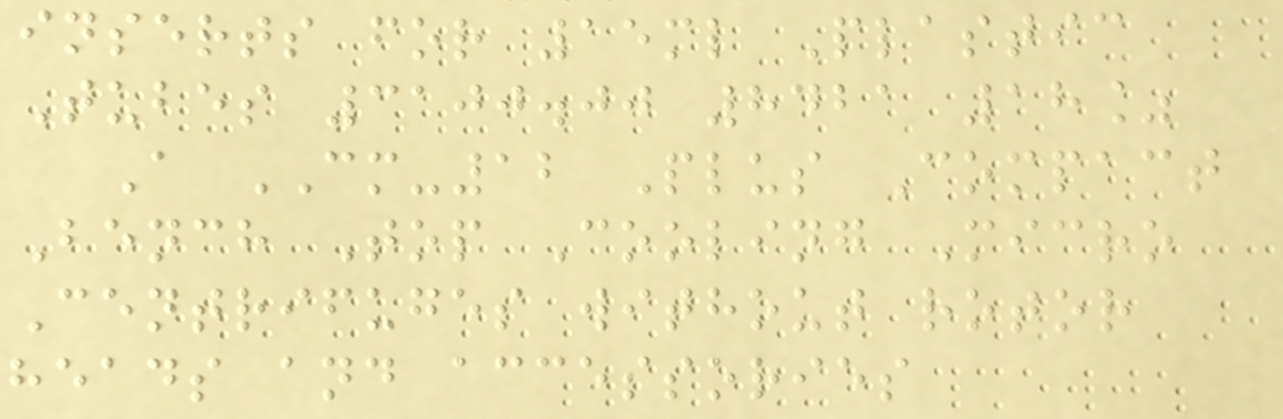inserts for 15ml Plastic
Tubes 3100.00 8421 18%
A CM-12 Plus Compact
Bench Top Cooling Micro
Centrifuges without rotor
heads and accessories
